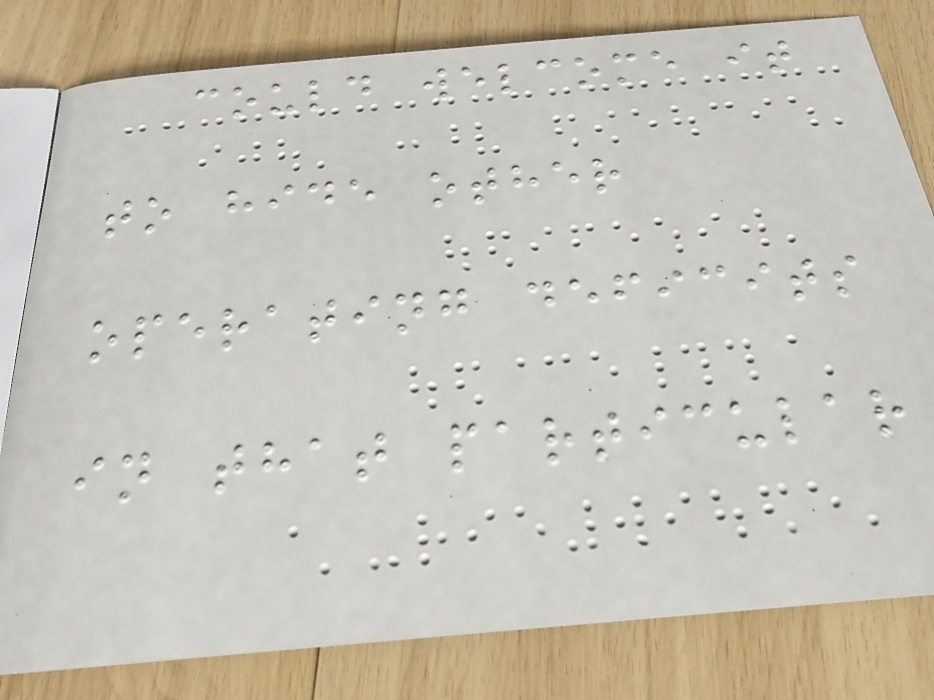could welcome it
to hide other
operating deficits
in that particular
